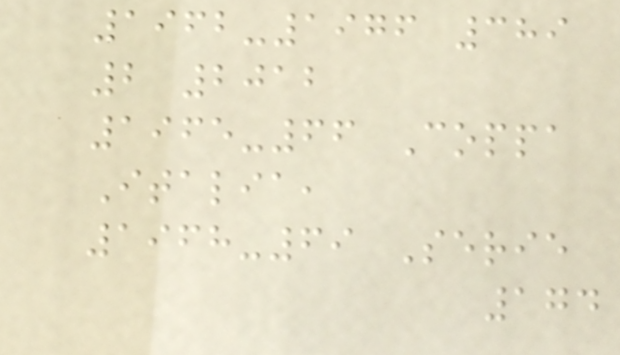1962-1976 389
2 2012
1965-66 Coppa
Italia,
1968-69 Serie
174
